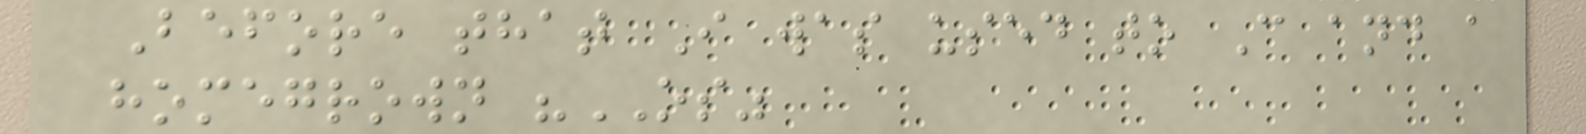Before that I was used to C and a
homegrown "OS"
